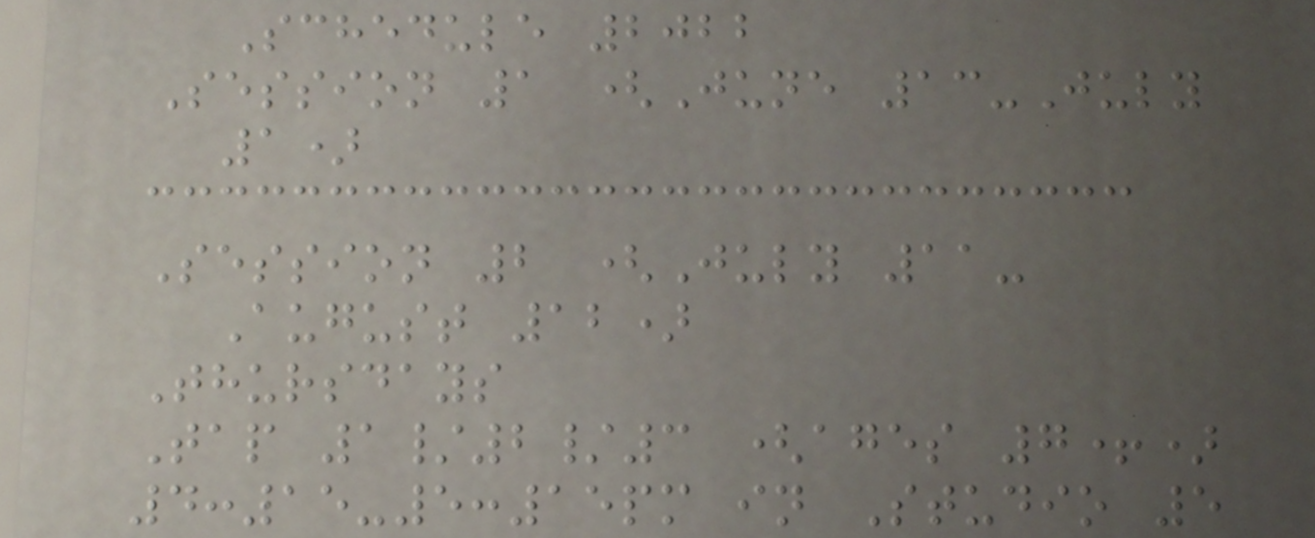Schedule 2022
Session 1 (June 13-July
1)
Session 2 (July 11-
August 12)
Thursdays
Tap 1/2/3 (ages 7+)
4:15-5:15pm in Studio 5
